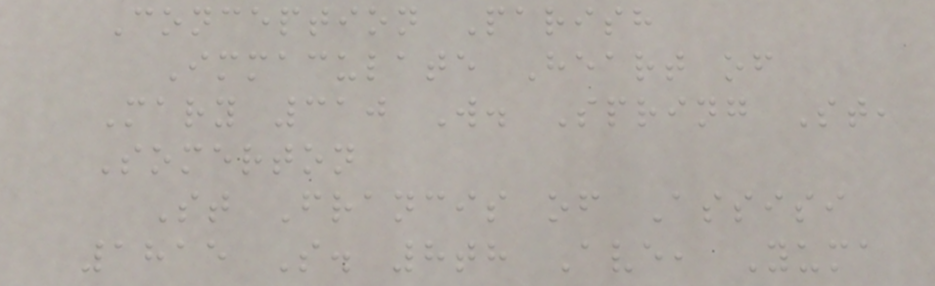Conception Parish
Immaculate Heart of
Mary 310 W. Spring St,
Somerton
St Francis of Assisi
1815 S. 8th Ave, Yuma
